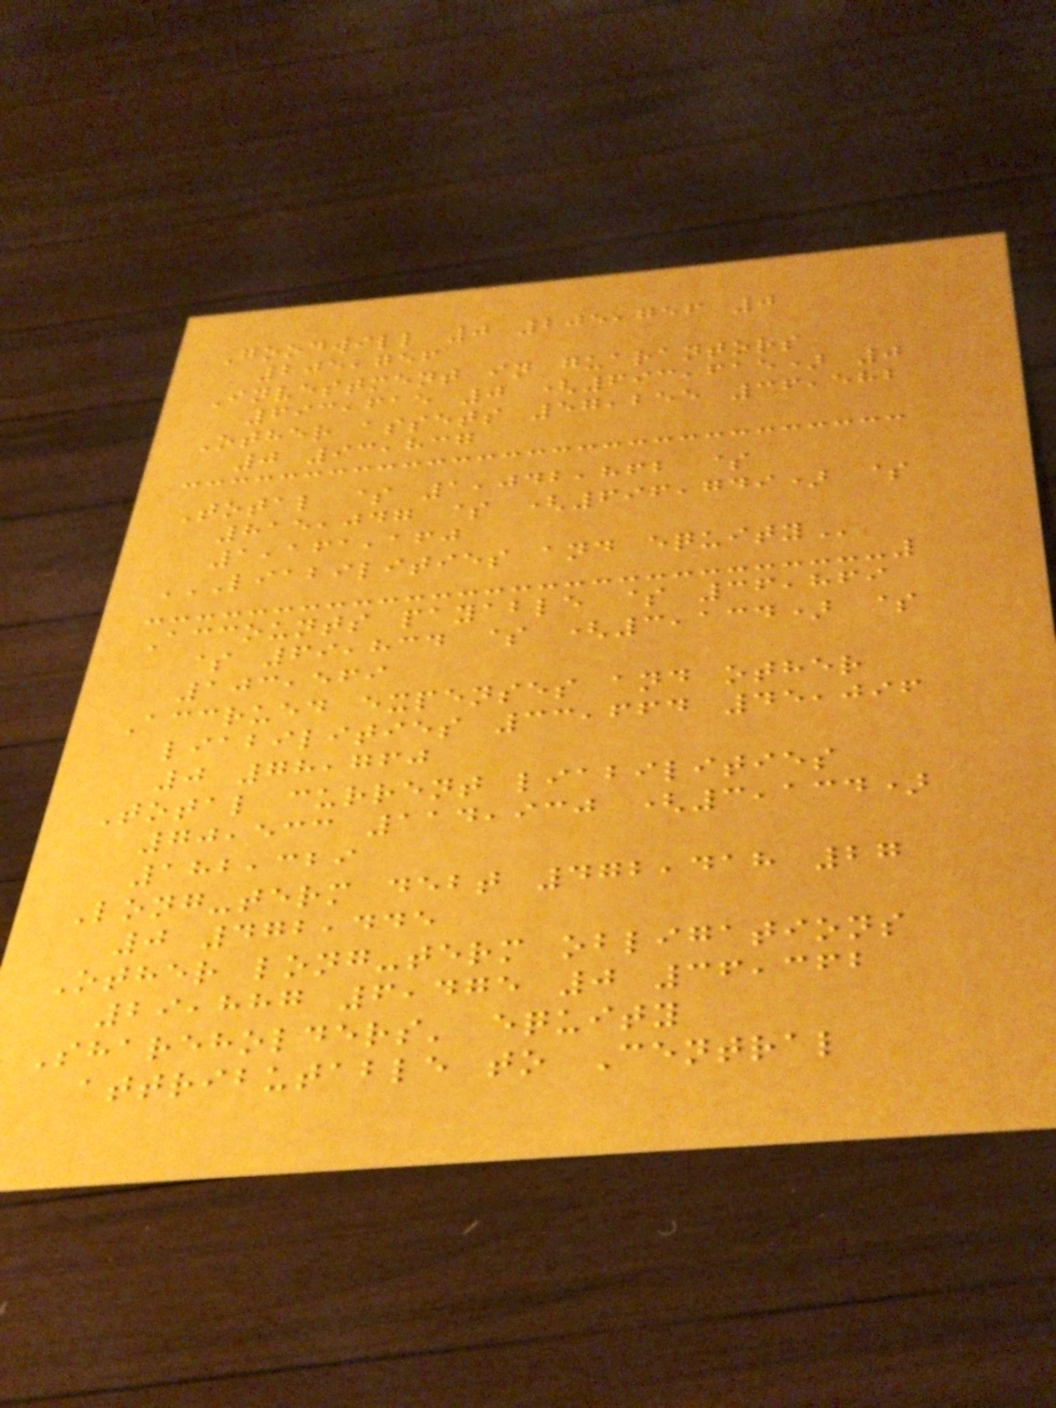Goodwill 0 205,756 0
205,756
Investment in guarantors
693,615 0 (693,615) 0
Other assets 57,255 36,582
0 93,837
Total $ 1,042,862 $
815,047 $ (696,749) $
1,161,160
LIABILITIES AND EQUITY
Accounts payable $ 36,869
$ 69,834 $ (3,134) $
103,569
Accrued expenses and other
liabilities 33,664 45,096
0 78,760
Total current liabilities
70,533 114,930 (3,134)
182,329
Long-term debt 472,418 27
0 472,445
Other long-term obligations
29,887 6,475 0 36,362
Shareholders' equity
attributable to Central
